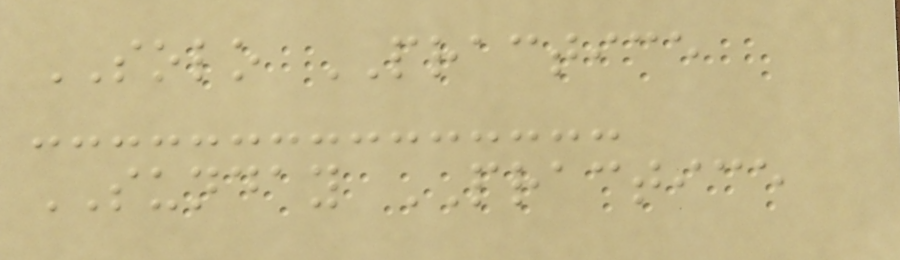SOLO PRACTICE
SUNDAY PRACTICE
